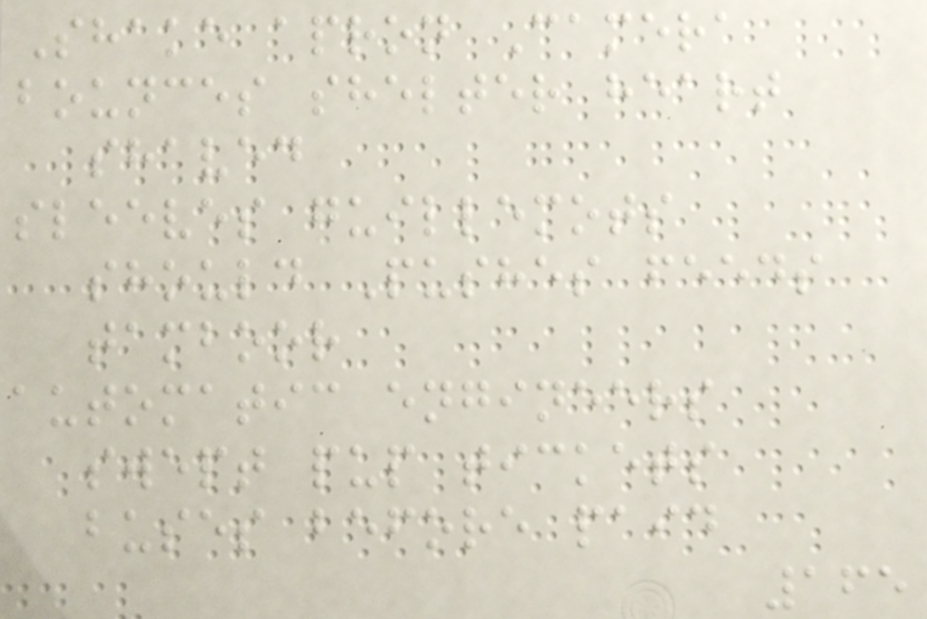Shake apron Camera
bounces shelter heart
shaved
sleeves guillemots
should Pushes feeds
tamboor
automatic engineers
swept pup tickets
buses before paid
165
